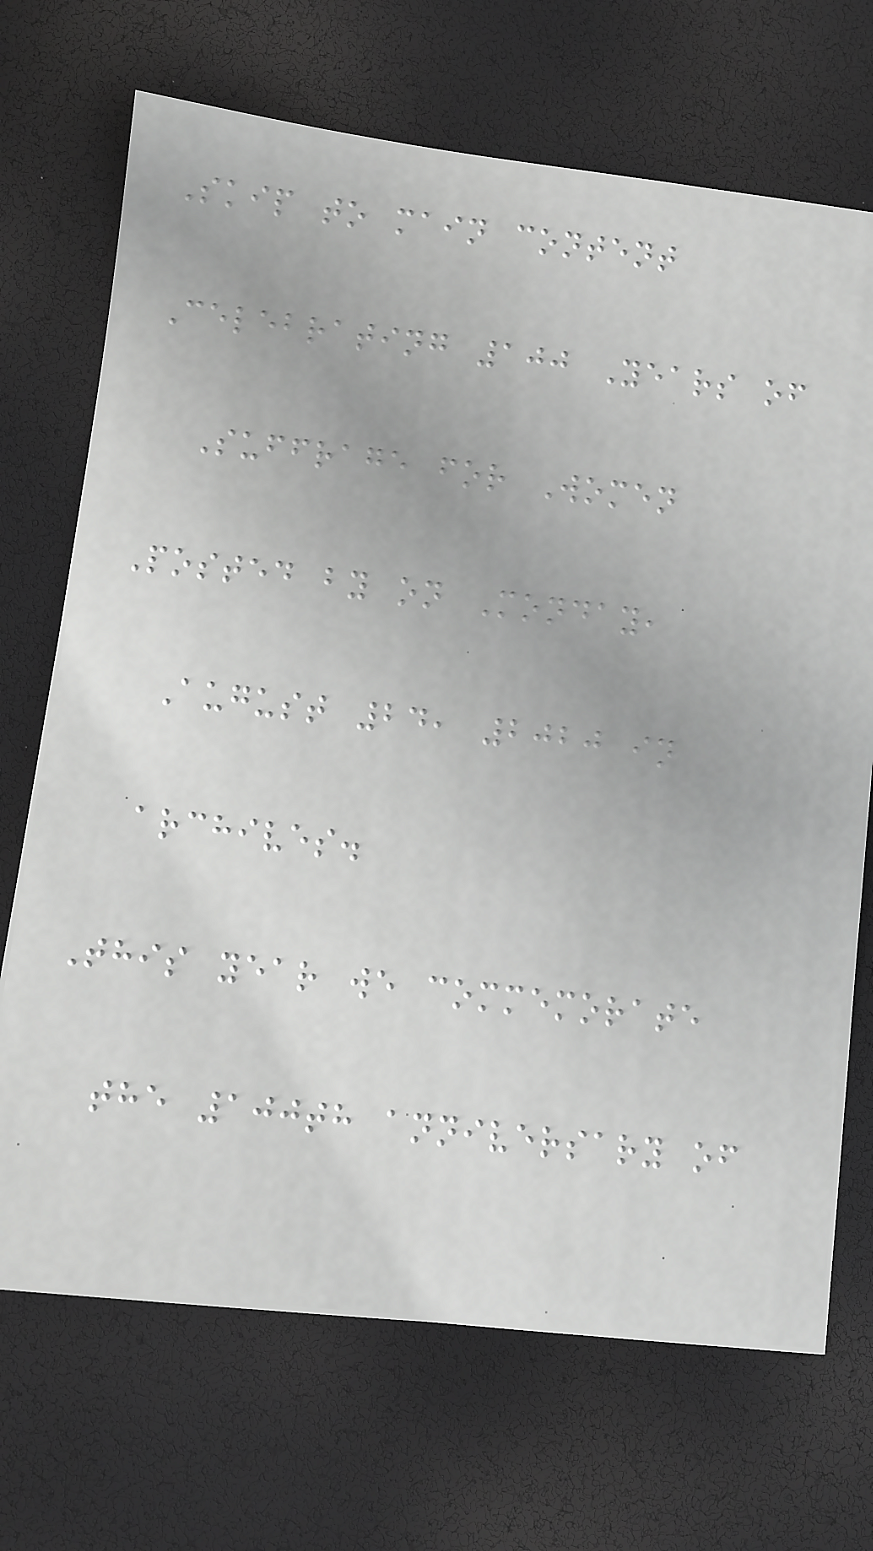Skip to main content
Celebrating 100 Years of
Suffrage for Women
Posted by on Monday,
August 24, 2020 in
archives.
This year we commemorate
the 100th anniversary of
